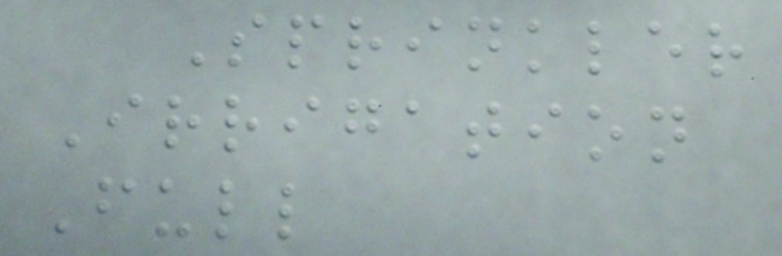Sprinkler
Irrigation
Full
